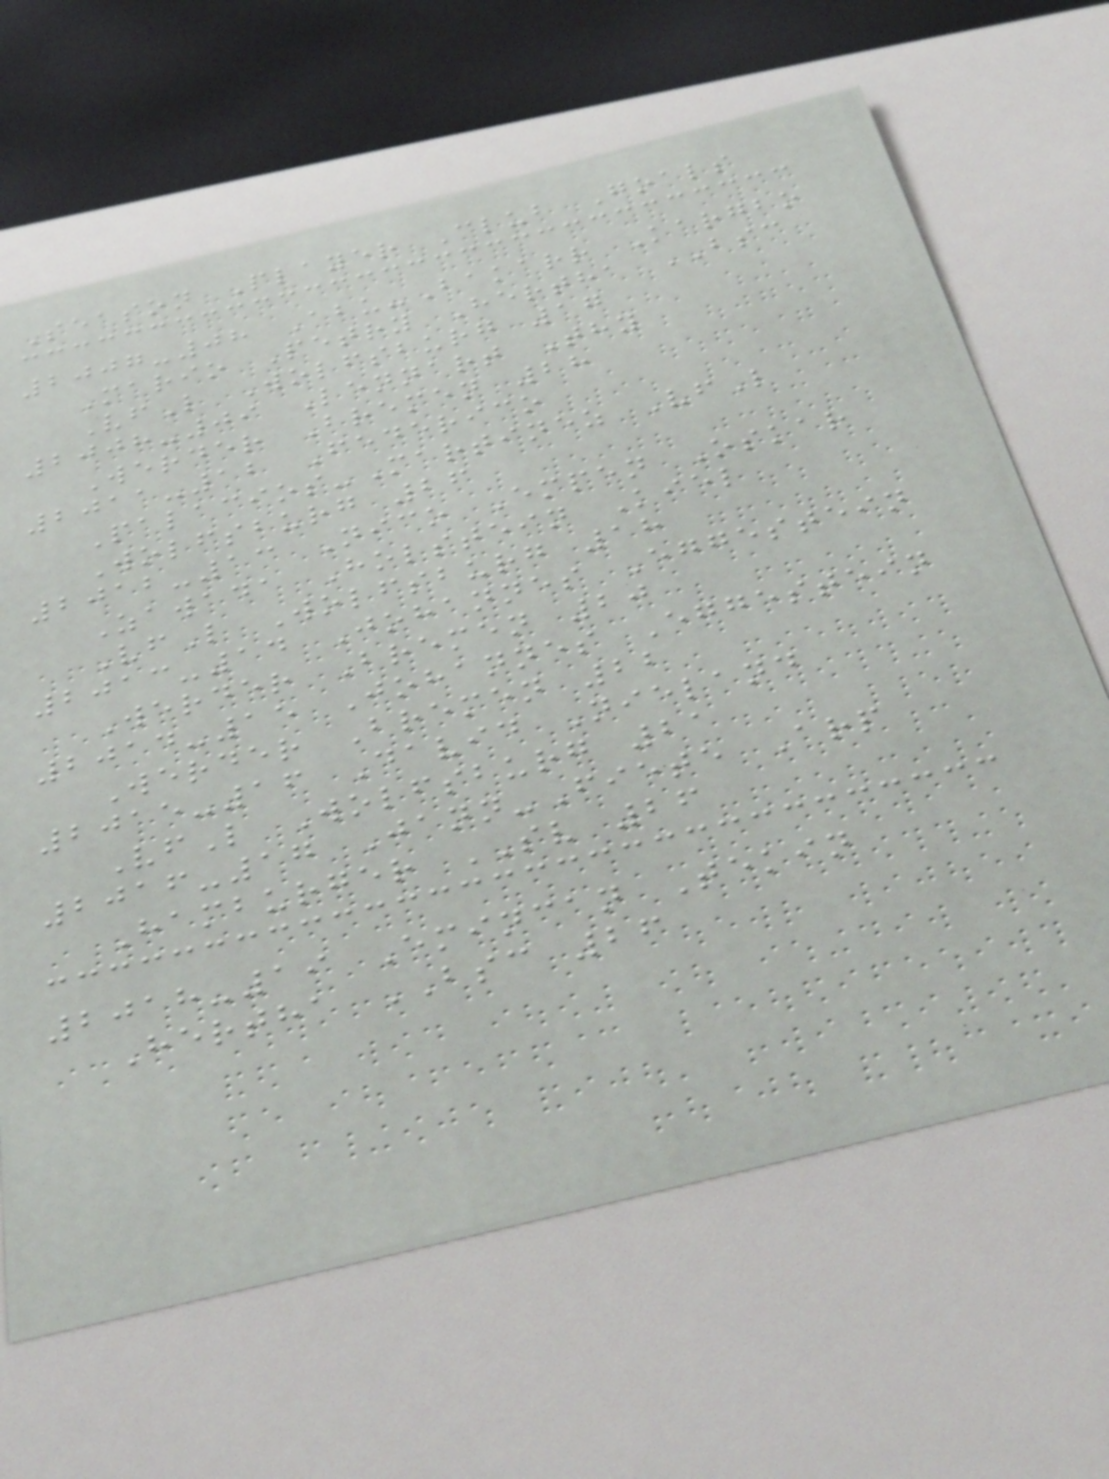Season Player Club Goals
2007-08 Abu-Bakarr Kargbo
Mario Petry Hertha BSC
VfL Wolfsburg 17
2008-09 Lennart Thy
Werder Bremen 28
2011-12 Federico
Palacios-Martinez VfL
Wolfsburg 26
2012-13 Nico Empen Oskar
Zawada Holstein Kiel
VfL Wolfsburg 18
2013-14 Johannes Eggestein
Werder Bremen 20
2014-15 Johannes Eggestein
Werder Bremen 22
2015-16 David Nieland
VfL Wolfsburg 21
2016-17 Jann-Fiete Arp
Hamburger SV 26
2018-19 Emincan Tekin
Hertha BSC 26
